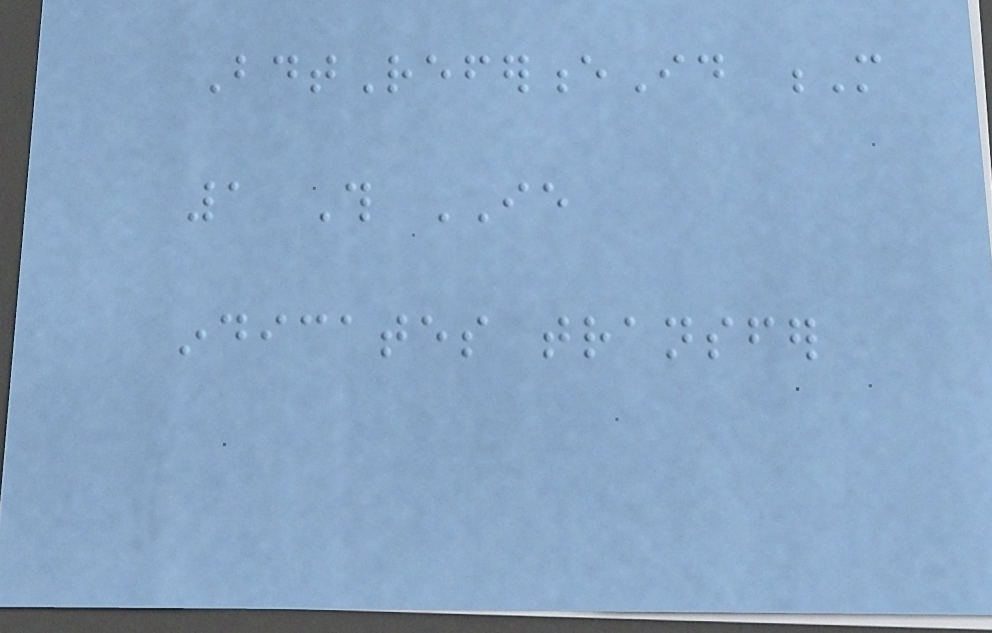BdtReferenceId M
1 This IE
indicates transfer
